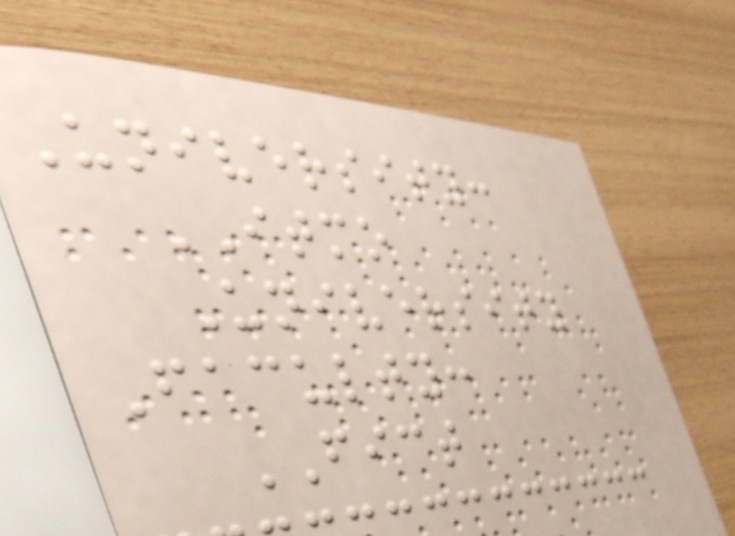University:
ITMO
University
Faculty:
FICT
